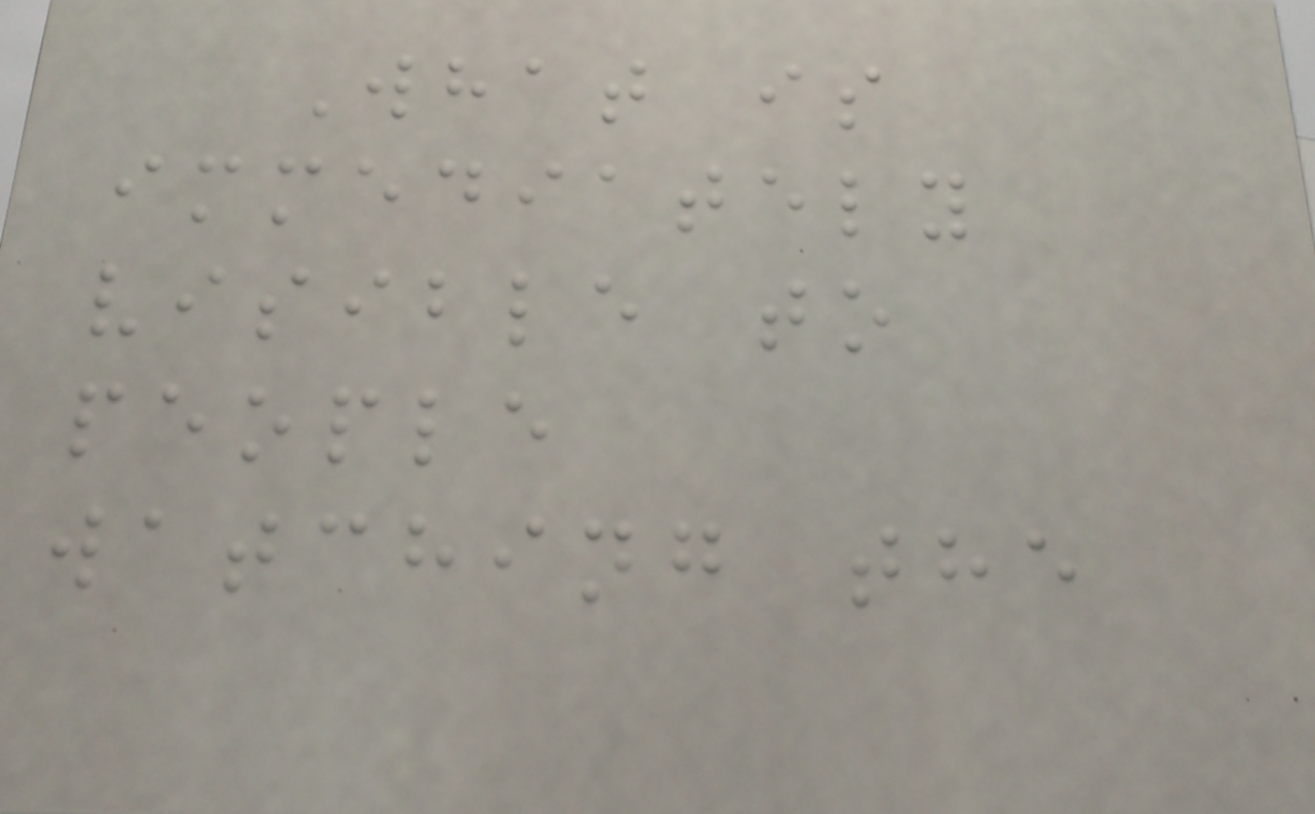What is
immediately
visible to
people
watching the
